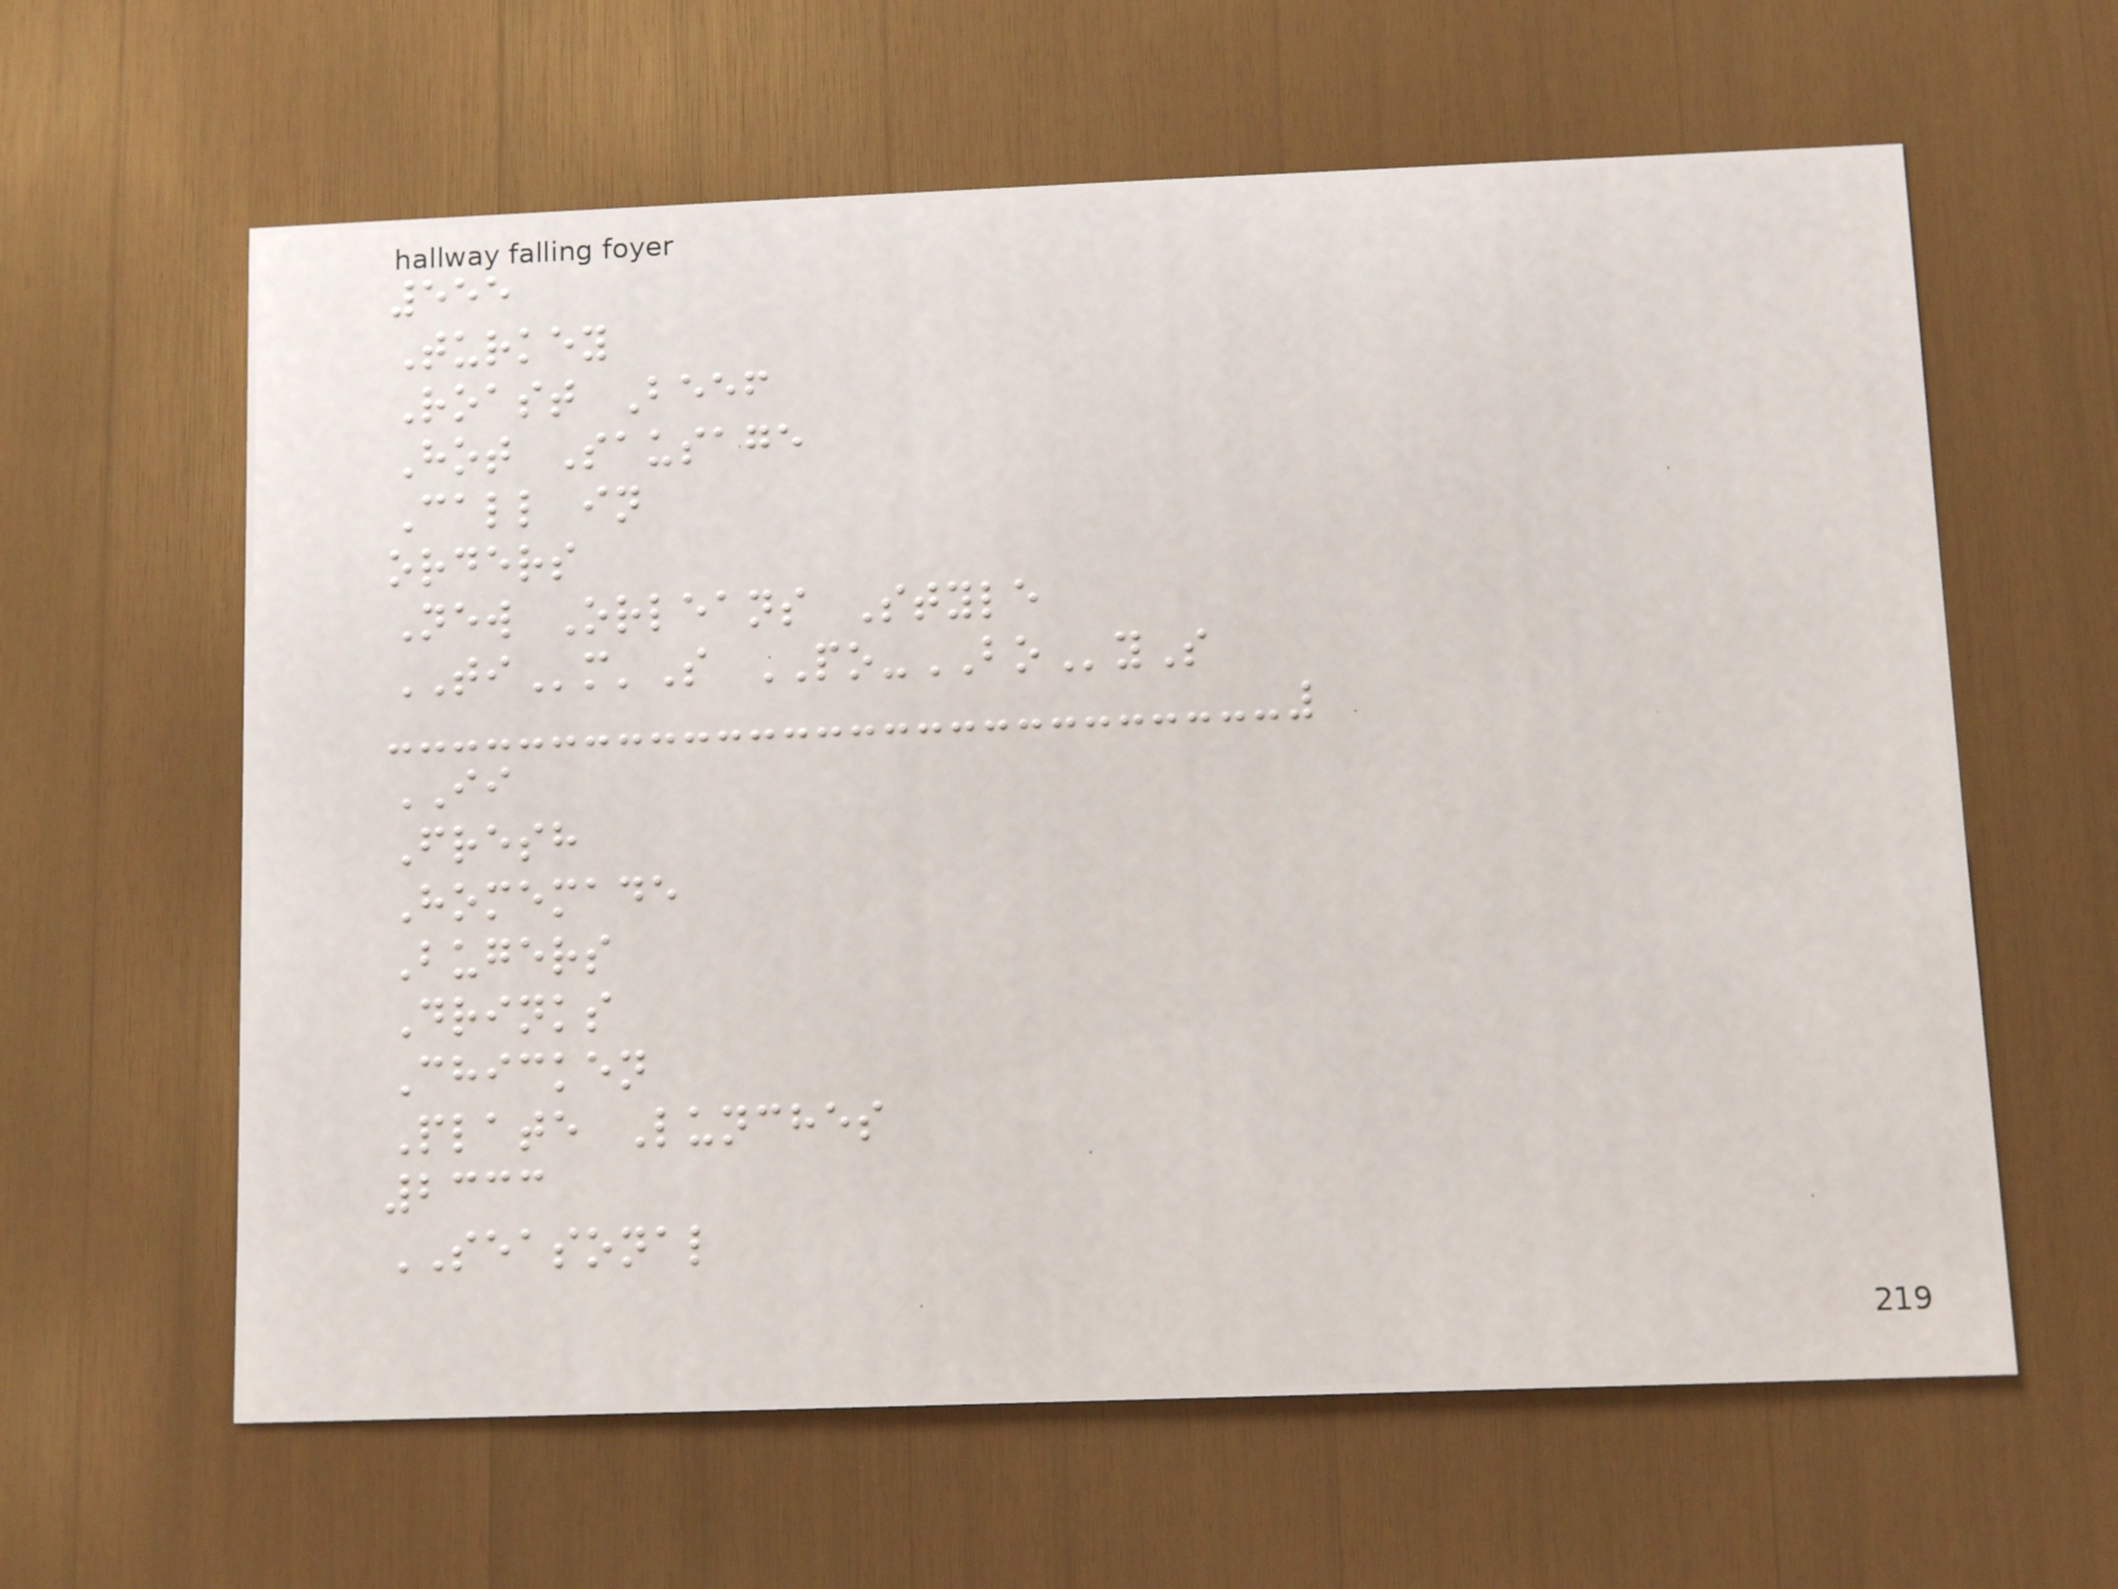555
Turkey
Roast Beef
Hot Sausage
Call in
orders
New Orleans Style
TIm'S PO-BOyS
II
Fresh
Homemade
Bugers
Drinks
Chicken
Plate Lunches
2333
SEASONAL
